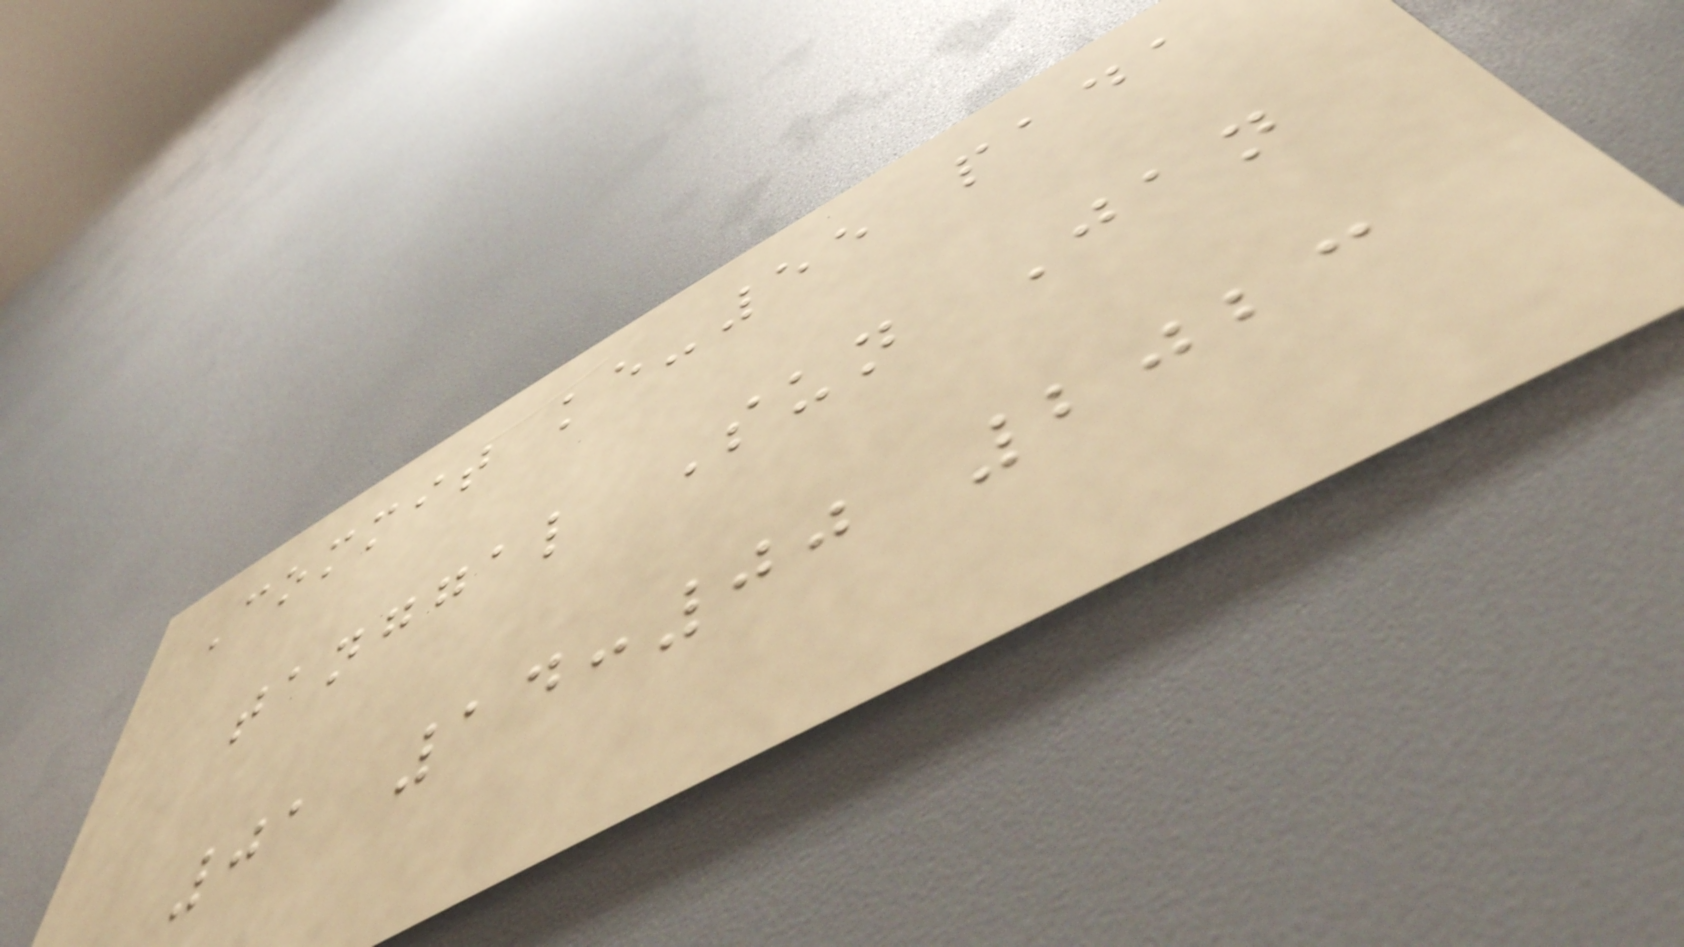Commit ke-55 pada
tanggal Sun Jan
01 14:00 2023
